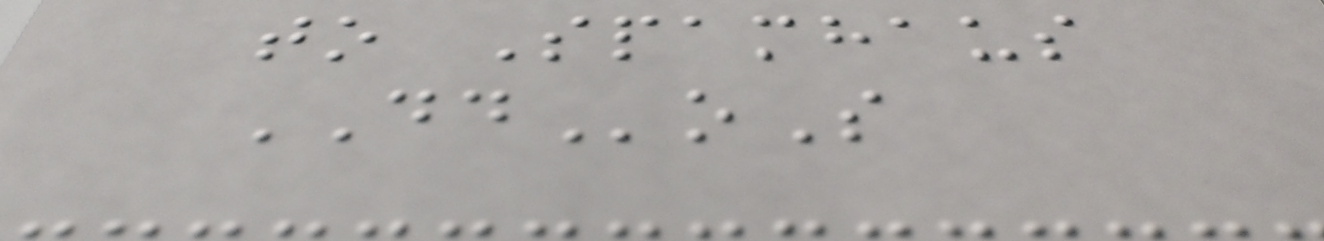to Spamhaus
DDoS
